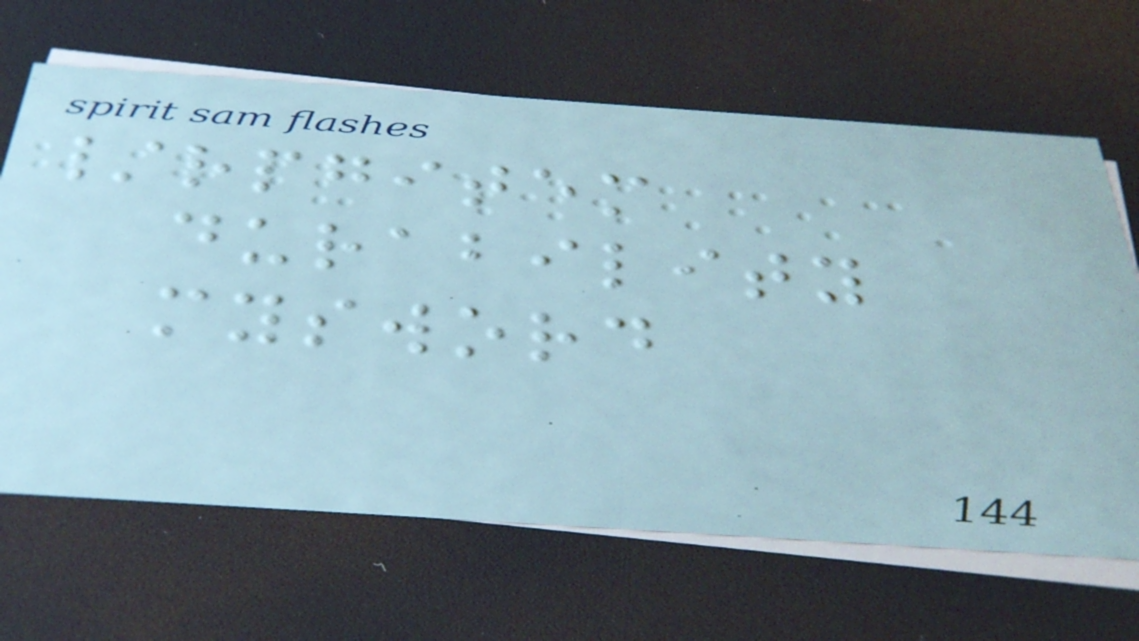/rpgitem
durability
mysword
